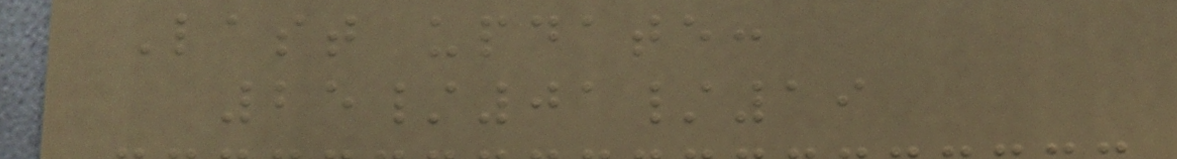Last update:
25/01/19
